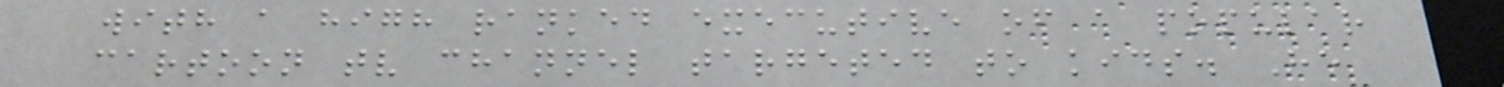with a high ranked executive of a popular
cartoon tv channel targeted to kids. He
